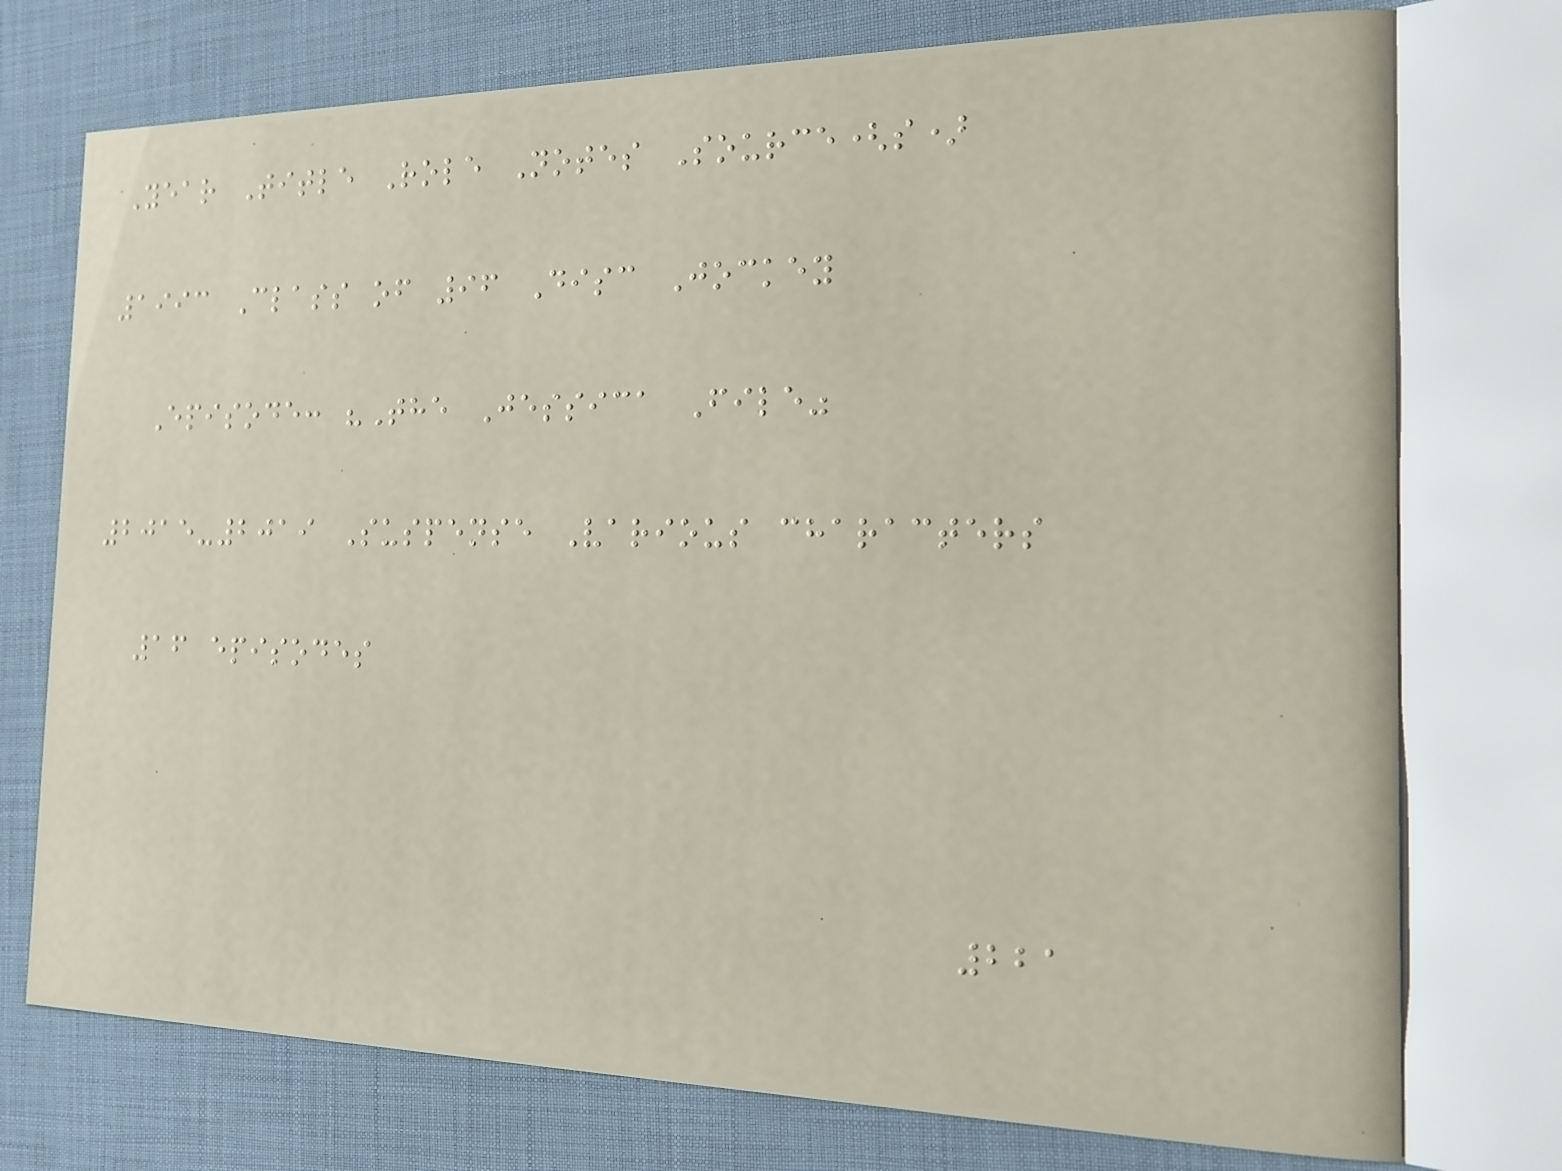Year Title Role Notes Source(s)
1993 Class of 96 Disc Jockey
Episode: "The Jessica File"
2015-2019 Suspense Various characters
16 episodes
221
